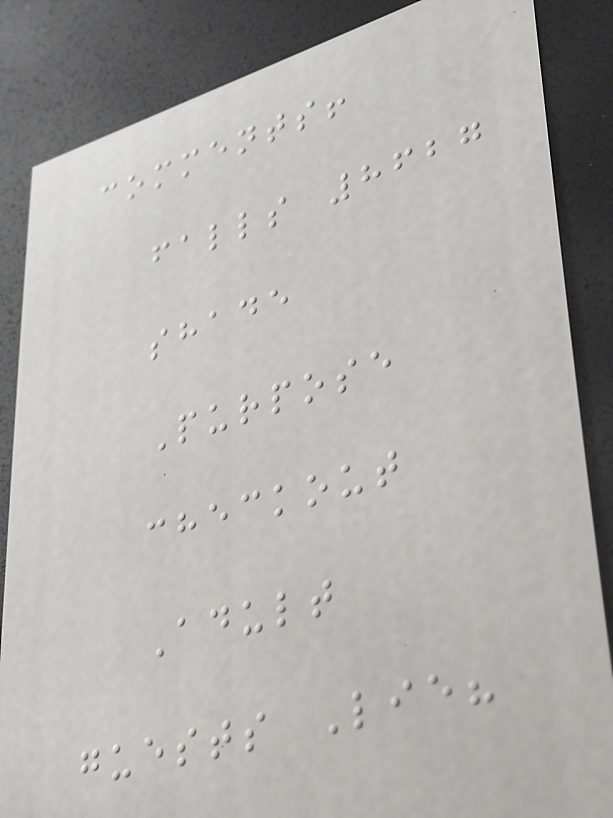comments!
falls 8627
shade
Purpose
checkout
Adult
guests Lie?
